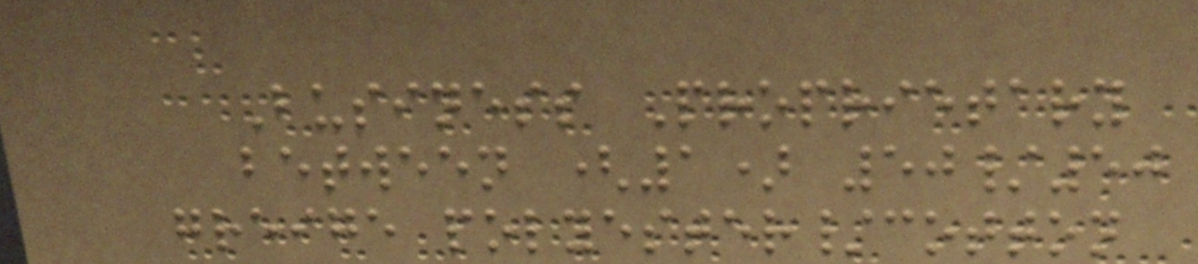Business Proprietary
between (1) 50/50
greige polyester/cotton
